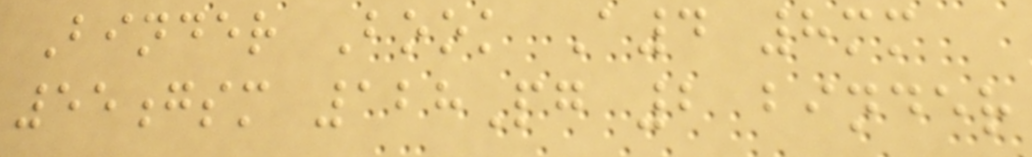Binder Book A4 8mm
55gsm 128Pg 2 binder
